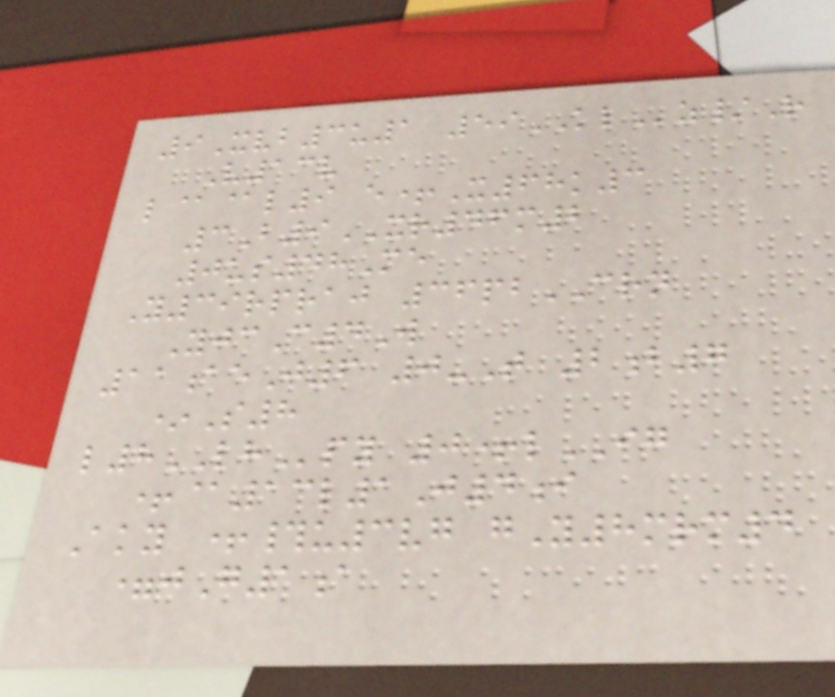9Xvb3u1 59KLz/R
V13v
l@@l9 e+X68k3
3B9XR46m2
0us48Me
Y39rpraj 36pbCRN
YjcC4W
11aeJ6 0-T 2b7
*S8
l8LHpy 0+lIG
+@13l1J4i
Aky +#u3vg gY8mrm4
=jG1a
